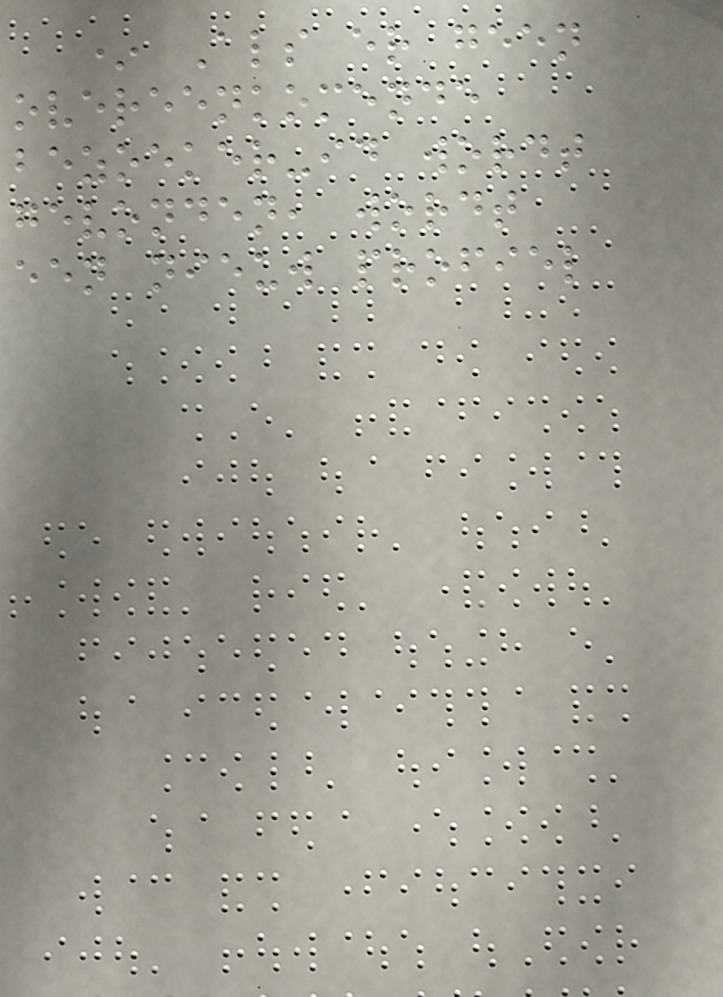* Als er geen
overeenkomende
bezoeker-id wordt
gevonden, wordt
een nieuw profiel
